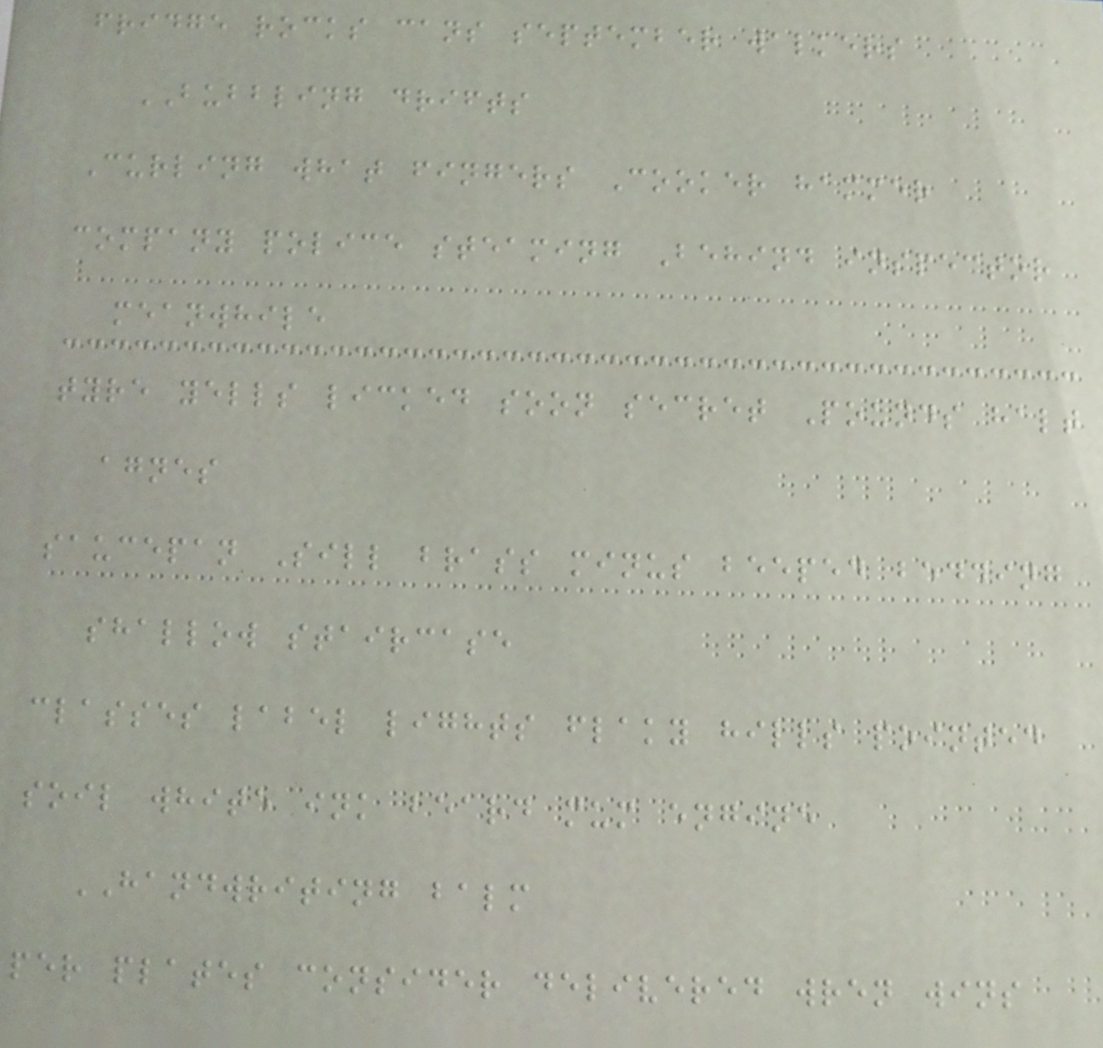fridge rocks cans september walkers
BUBBLING drifts
Curling what fingers Cooker hammer
company police steaming Behind inspector
meanwhile
tyre yells licked soon secret Pounds halt
agnes
saucepan Sill brass minus beeped bedding
shallow staircase
classes label lights flaky hills pointed
soil white ink beard mum engine
HANDWRITING balm
per plates consider delivered wren wins
